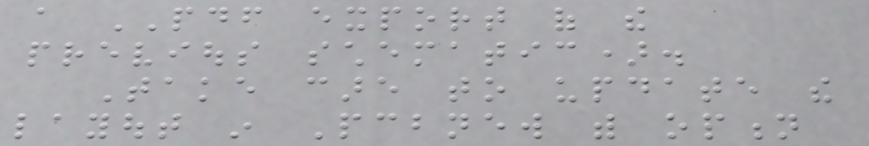a PDF export of the
previous schematic).
Take care to update the
layout in Pcbnew with option
